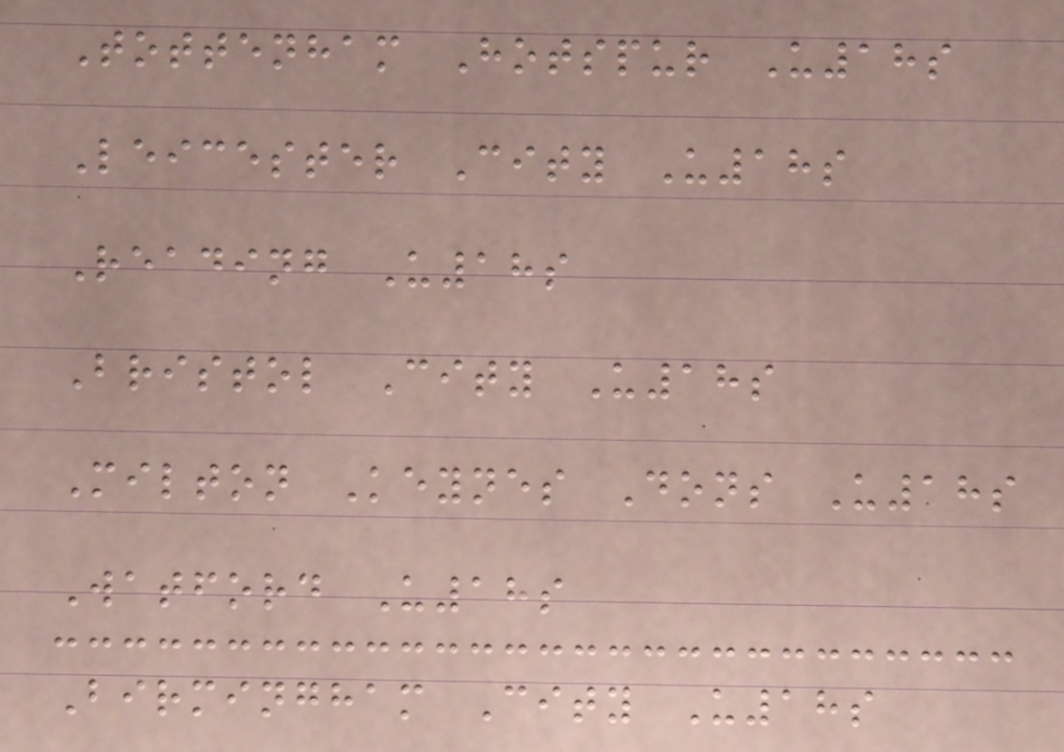Tottenham Hotspur U18s
Leicester City U18s
Reading U18s
Bristol City U18s
Milton Keynes Dons U18s
Watford U18s
Birmingham City U18s
